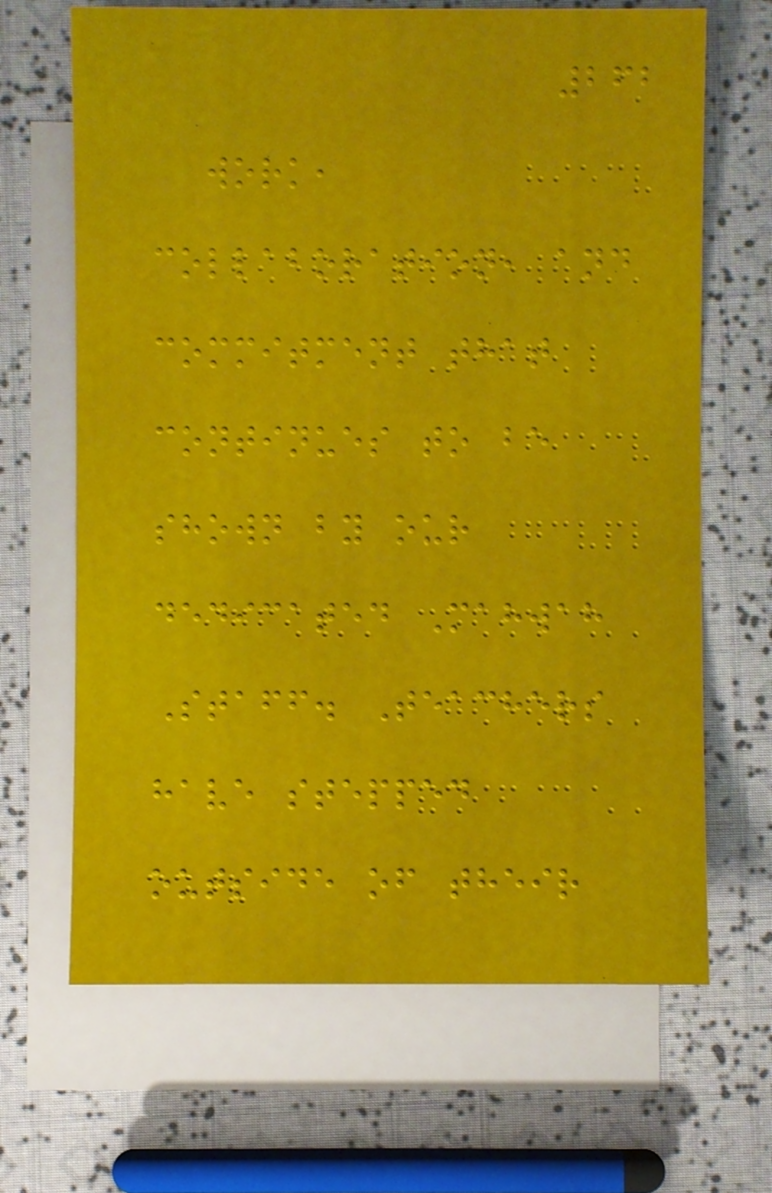262
work,
collaboration, and
commitment that
continues to be
shown by our
dedicated Mahwah
Staff. Teachers
have stepped
outside of their
